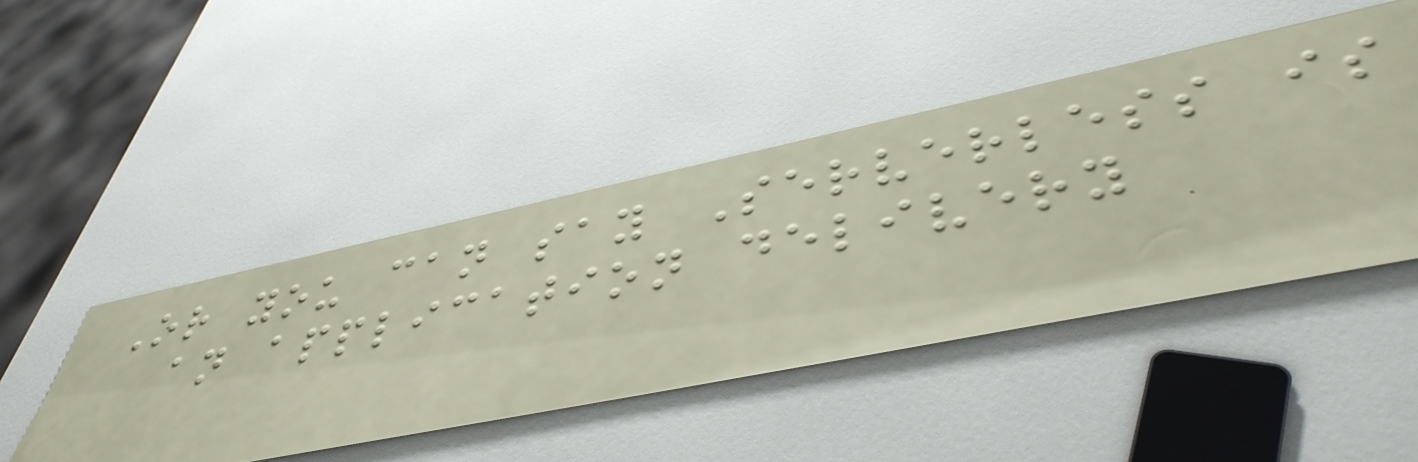Or you can say Serverless is
an application delivery
